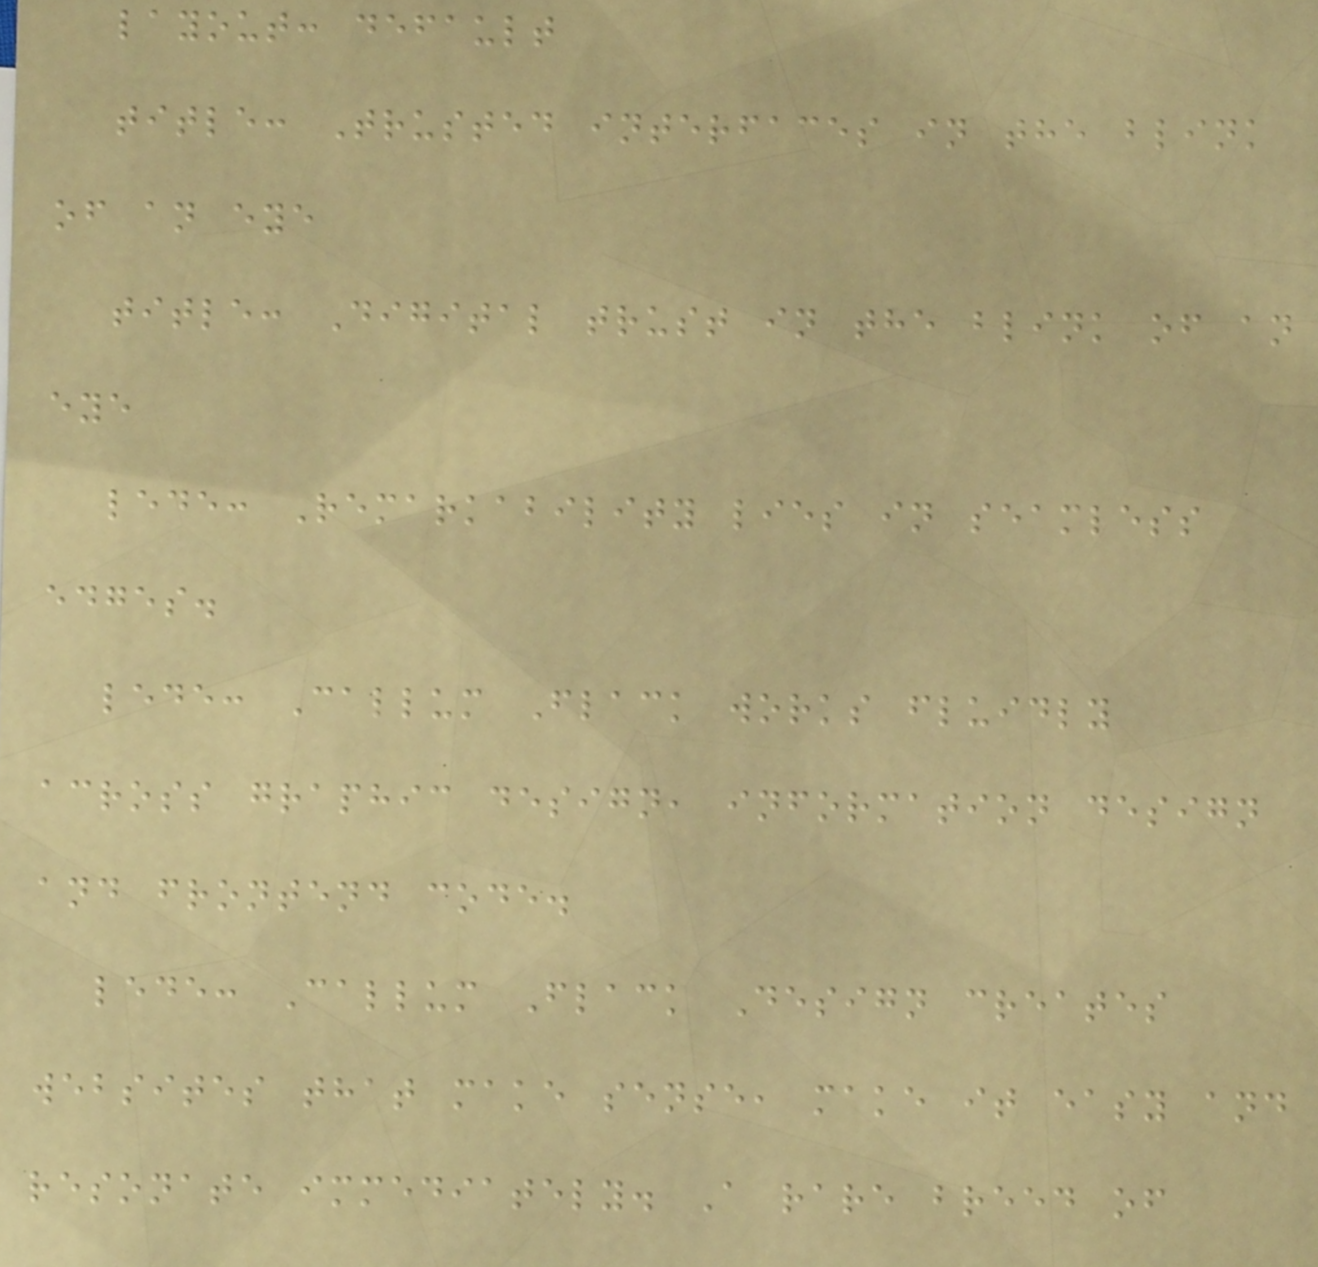layout: default
title: Trusted interfaces in the blink
of an eye
title: Digital trust in the blink of an
eye
lede: Remarkability lies in seamless
edges.
lede: Callum Flack works fluidly
across graphic design, information design
and frontend code.
lede: Callum Flack Design creates
websites that make sense, make it easy and
resonate immediately. A rare breed of
